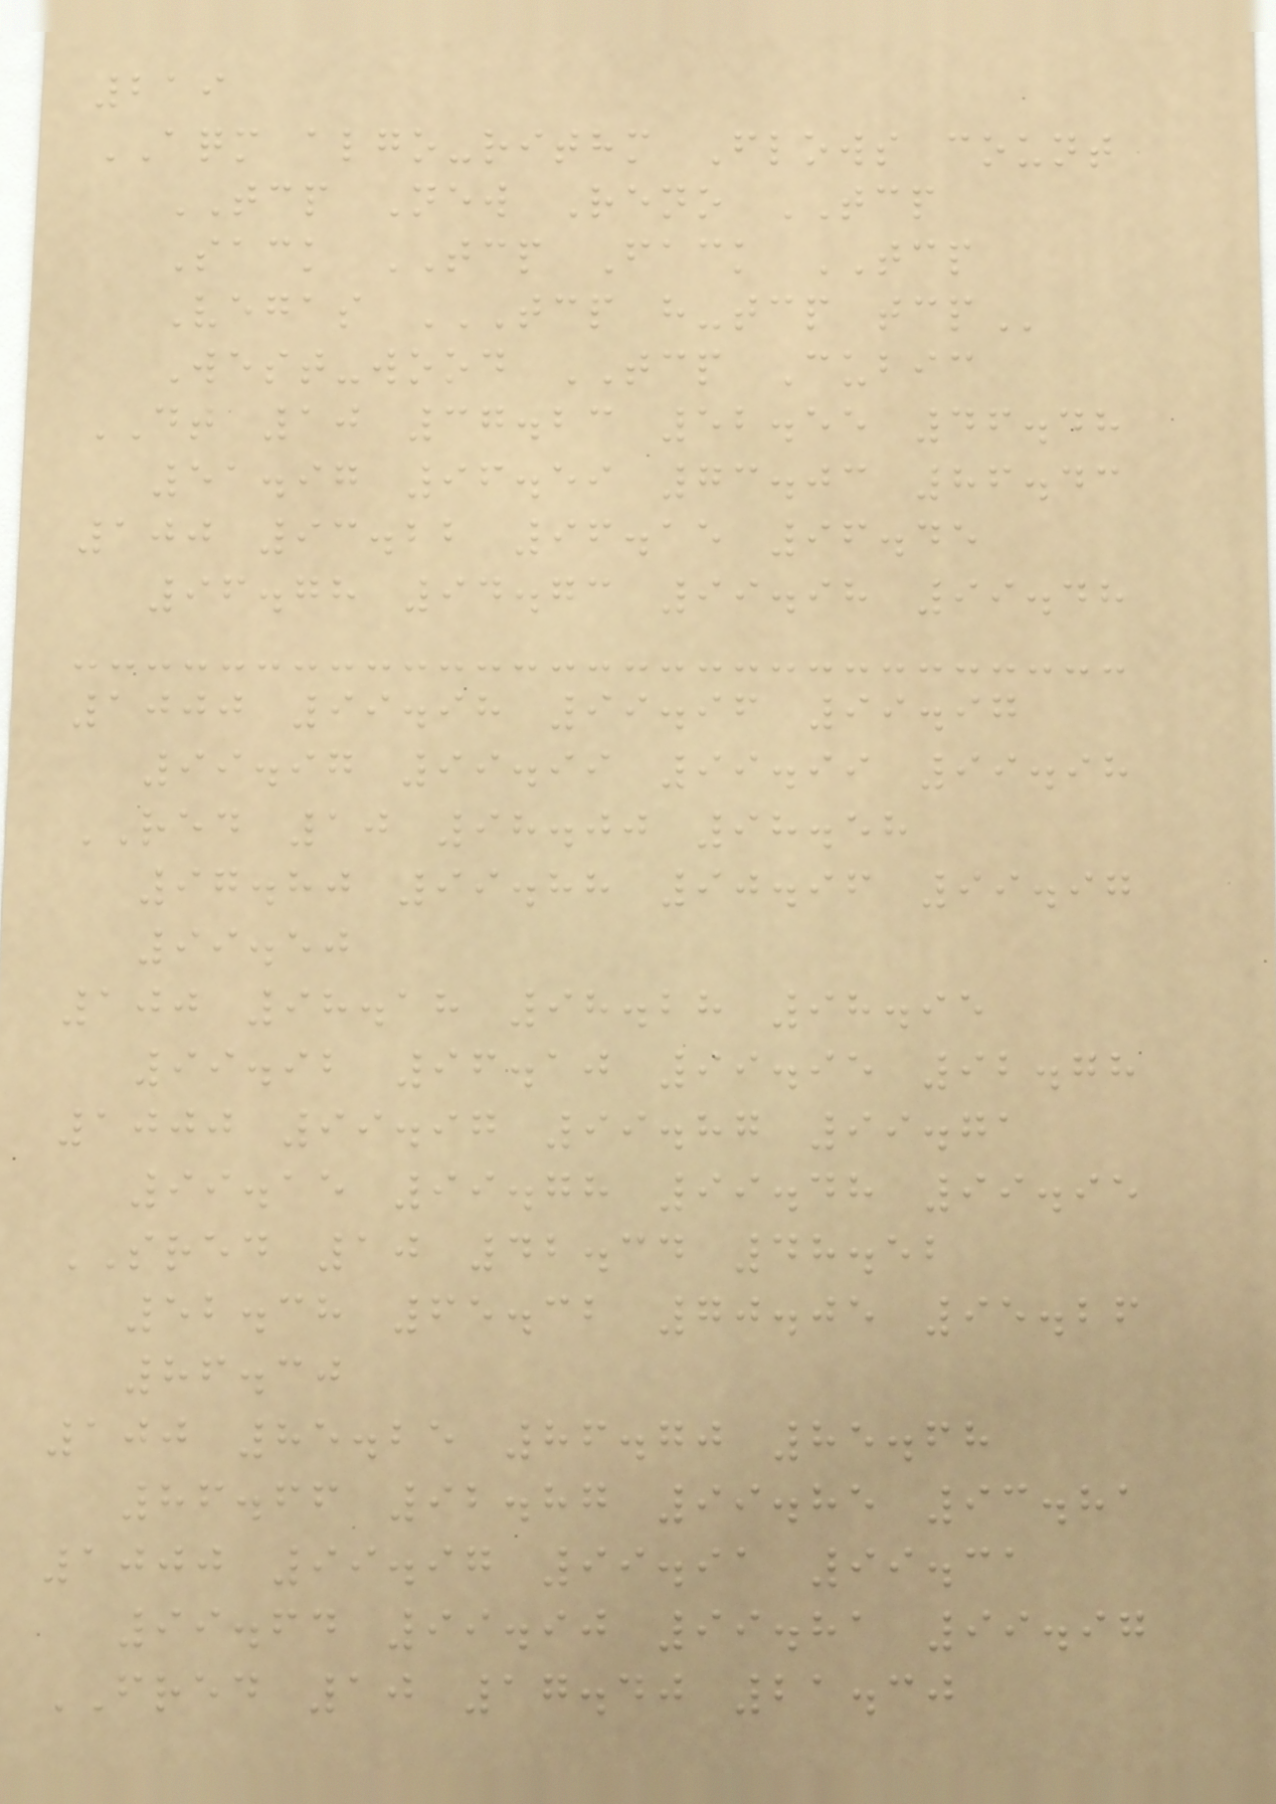219
AQM algo-rithm Flows count
TCP New Reno TCP
Sack TCP Fack TCP
Vegas TCP H-TCP TCP
West-wood TCP Cubic
DT 10 37.23 52.55 46.48
51.97 96.59 73.03 86.43
100 93.22 96.15 96.45
96.78 94.73 99.98 99.48
1000 99.98 99.96 99.97
99.97 99.99 99.99 99.98
RED 10 98.00 98.58
97.80 99.88 90.96 99.97
99.50
100 98.18 98.28 98.95
99.92 96.10 99.95 92.78
1000 99.97 99.87 99.71
99.15 99.78 99.48 99.95
SRED 10 42.34 48.52
52.38 65.32 70.05 95.26
86.30
100 85.25 86.70 85.68
86.66 92.87 99.85 93.81
1000 99.97 99.91 99.31
99.64 99.90 99.81 99.97
FRED 10 17.40 21.30
